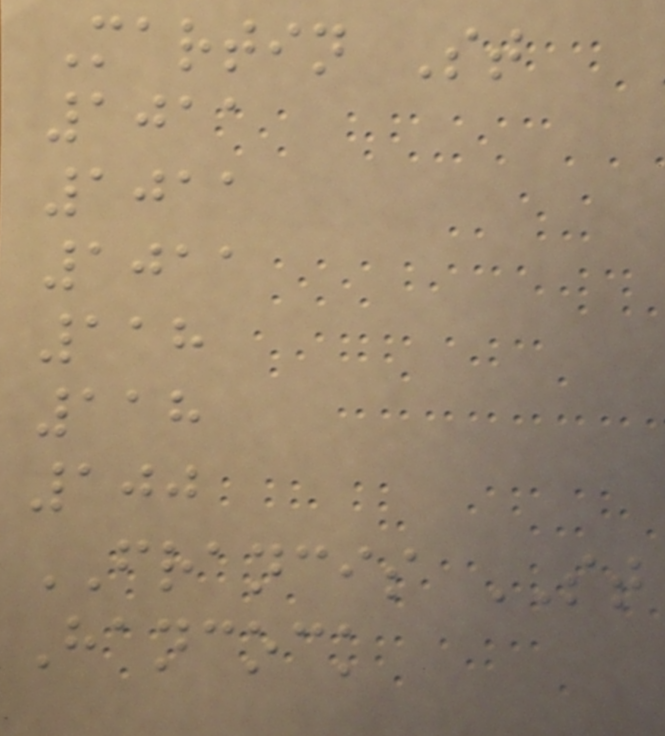Martin St
1011
1011
1011
118
118
100
FRANCIS ST
Hancock
